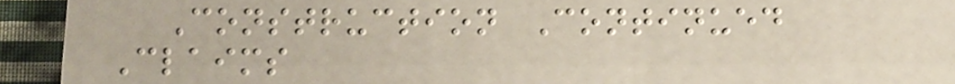Construction Continued
Claims
